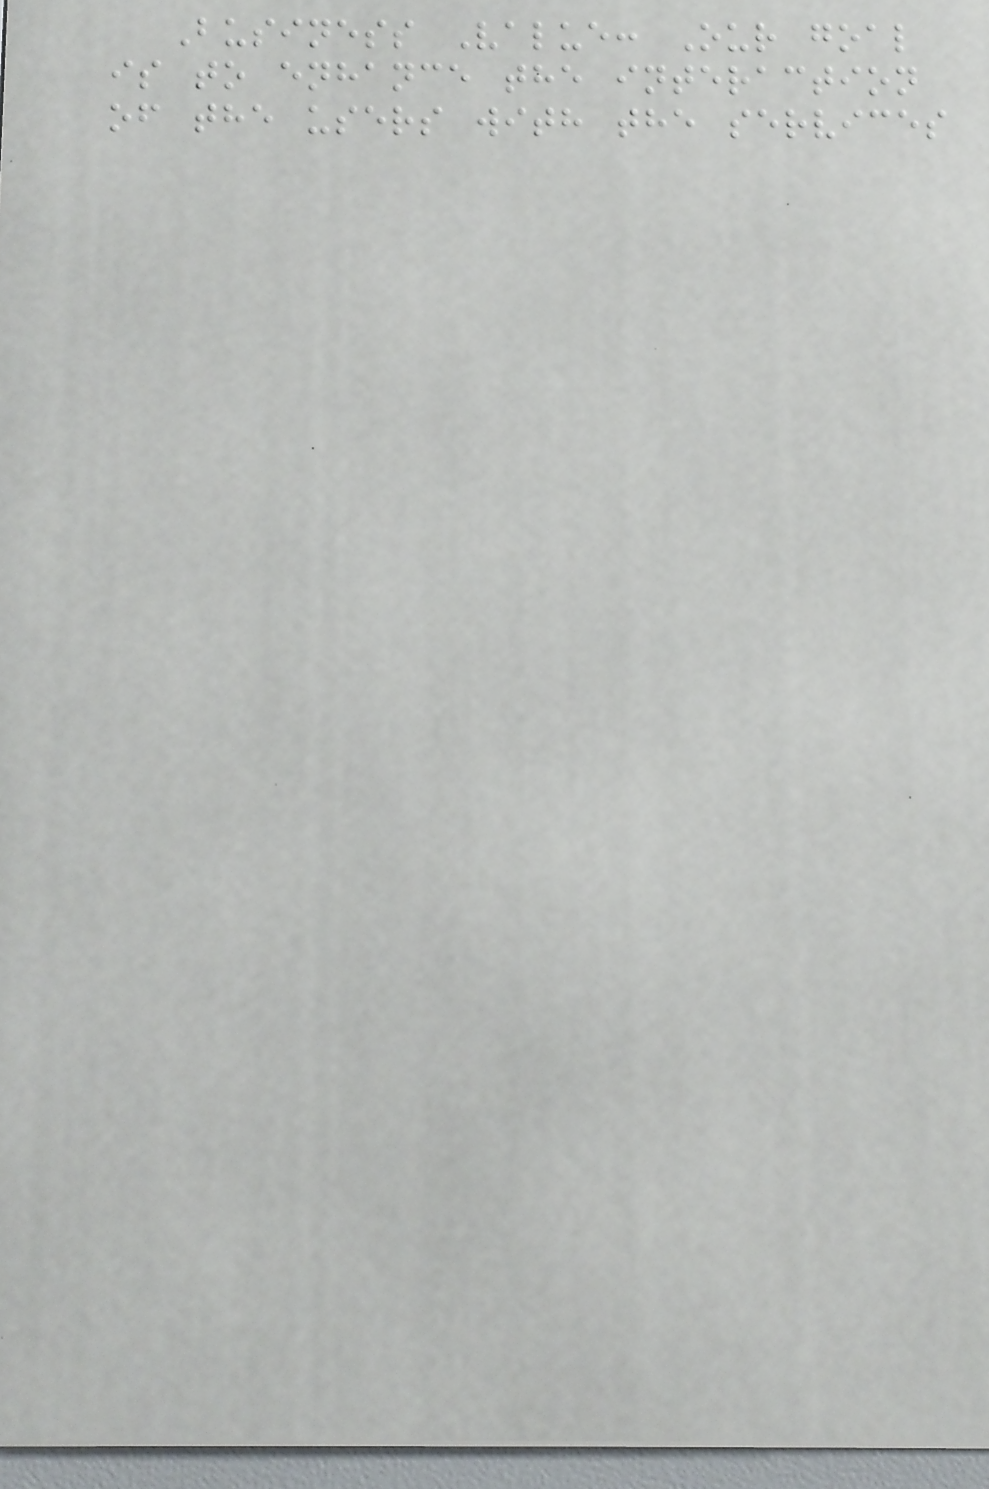Business Value: Our goal
is to enhance the interaction
of the users with the services
